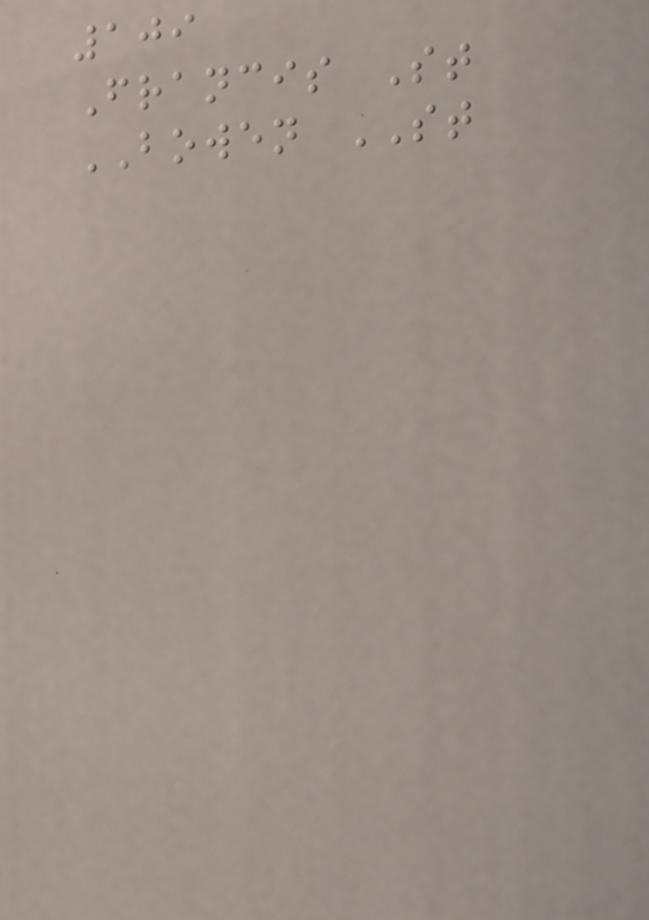109
Francis St
BOWEN ST
